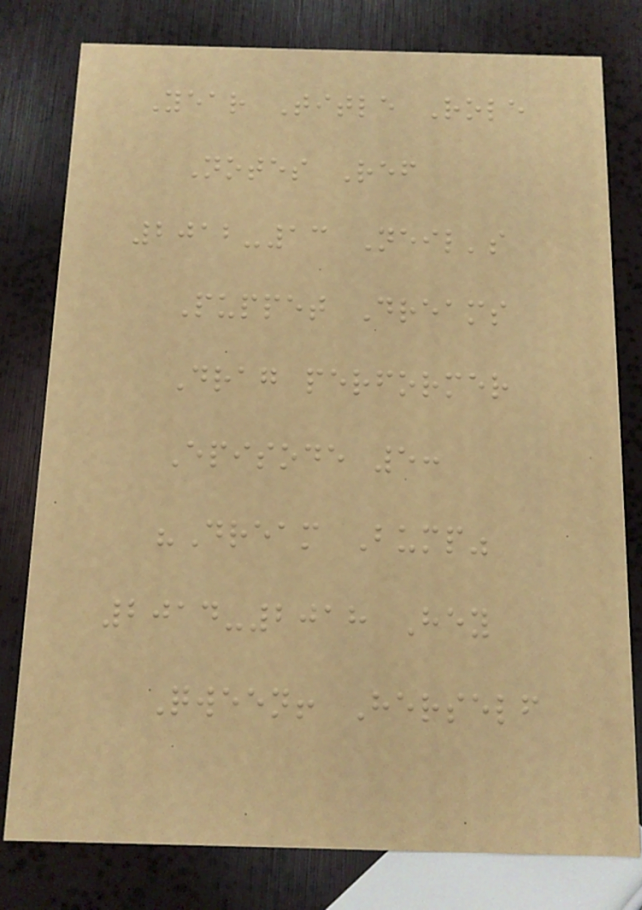Year Title Role
Notes Ref
2012-13 Neil's
Puppet Dreams
Drag performer
Episode 5:
"Dream Bump"
2014-2018 Hey
Qween! Herself
